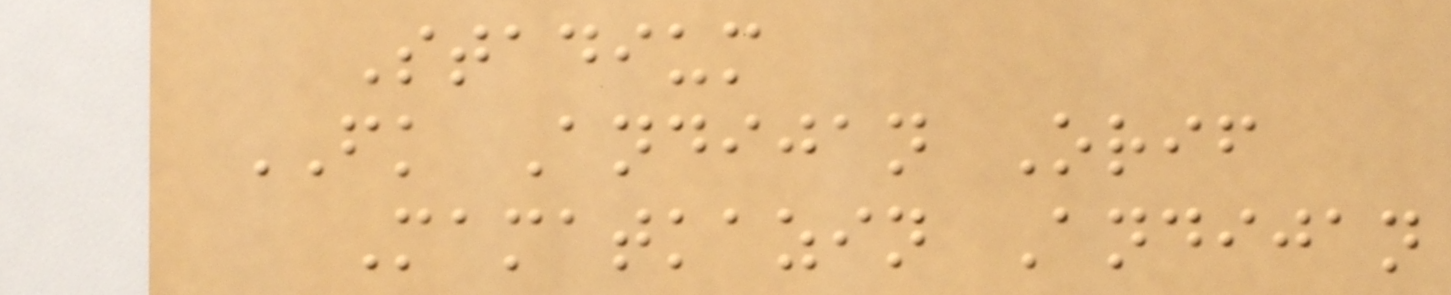Stadium
FK Andijan Orif
Mamatkazin Andijan
